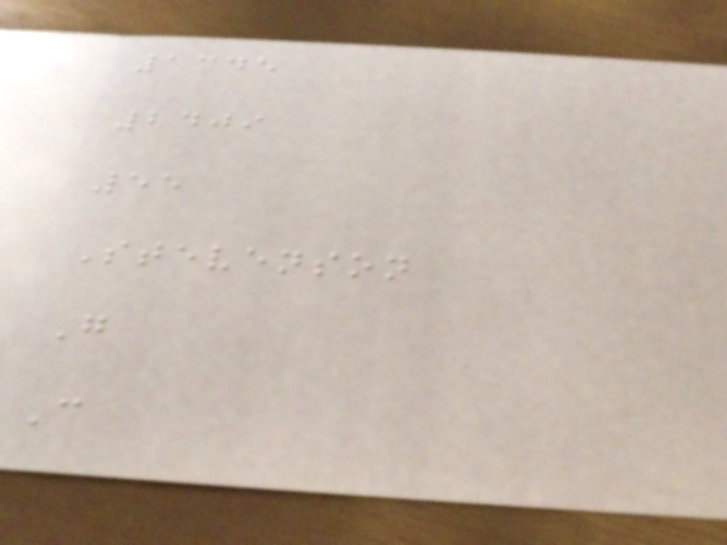1345
2409
55
Stevenson
G
C
